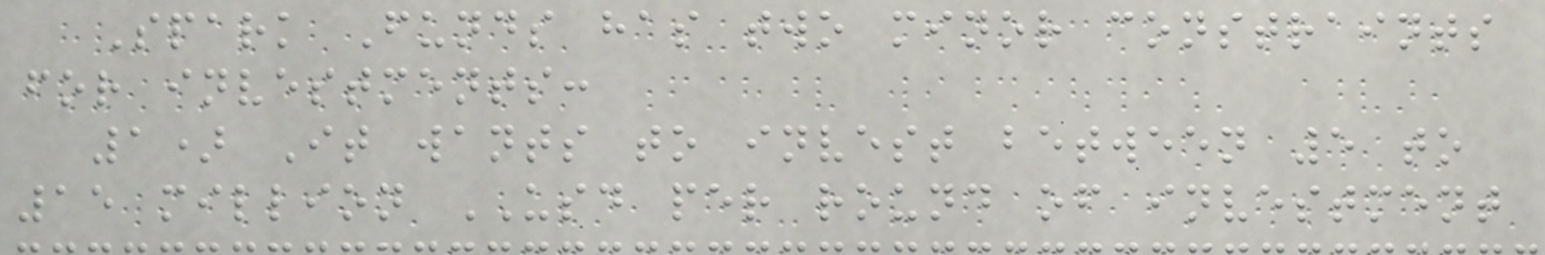Spark Funds has two minor constraints
for investments:
1) It wants to invest between 5 to
15 million USD per round of investment
